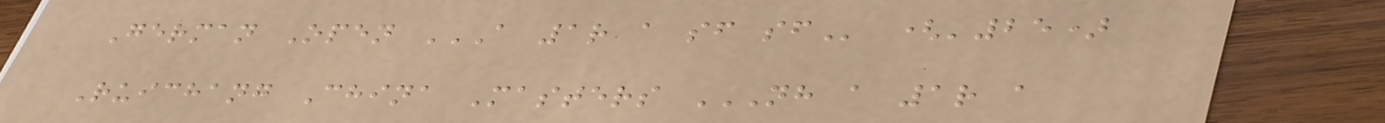German Open A 1R A SF SF ('25)
Ruichang China Masters NH A 1R A
